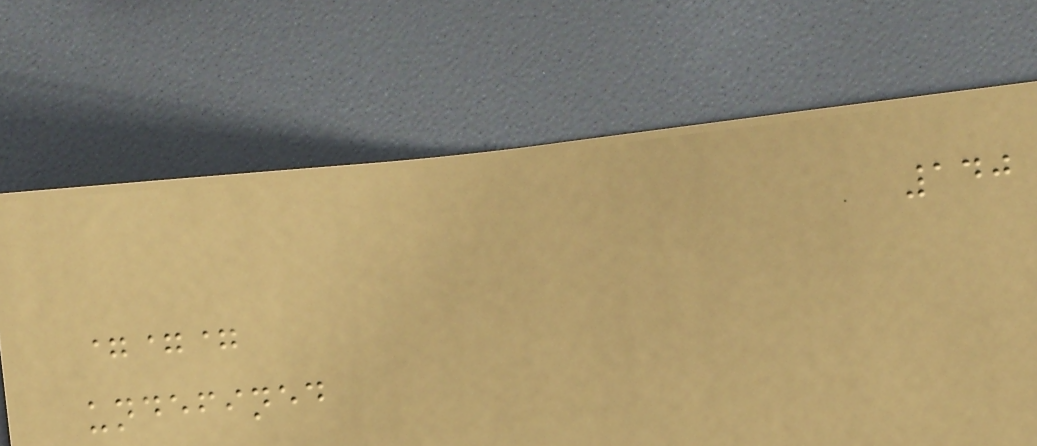140
===
undefined
